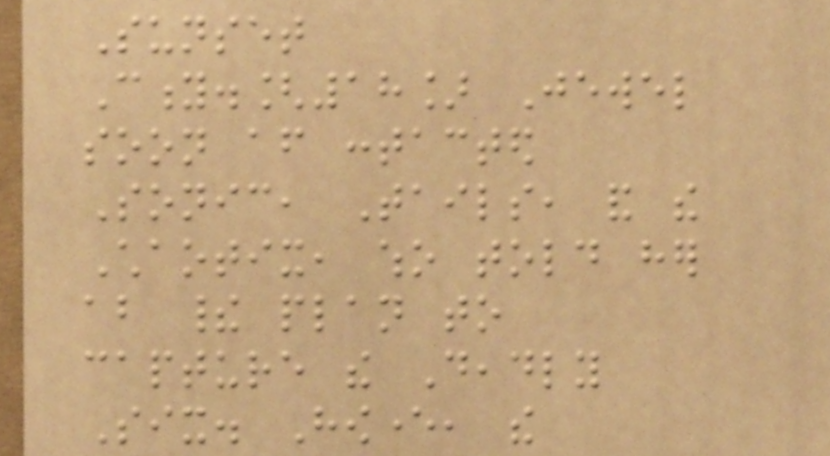Sunset
City.[18] Jewel
soon after contacted
Sonic, Tails, and the
Chaotix, who told her
about their plan to
capture the Deadly
Six. However, the
